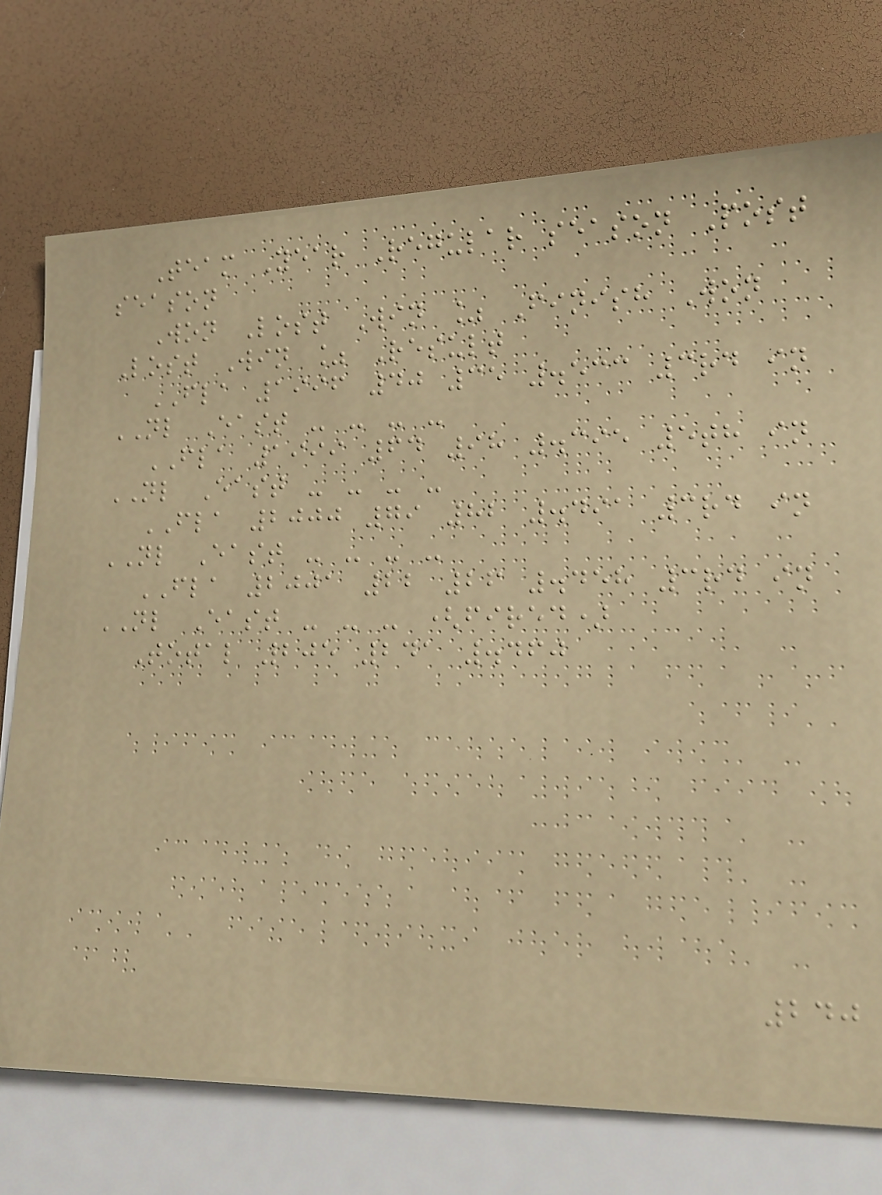Team Year Regular season Post
season
Won Lost Win % Finish Won
Lost Win % Result
FLA 1996 40 35 .533 3rd in
NL East - - - -
FLA 1999 64 98 .395 5th in
NL East - - - -
FLA 2000 79 82 .491 3rd in
NL East - - - -
FLA 2001 22 26 .458 3rd in
NL East - - - (fired)
Total 205 241 .460
240
